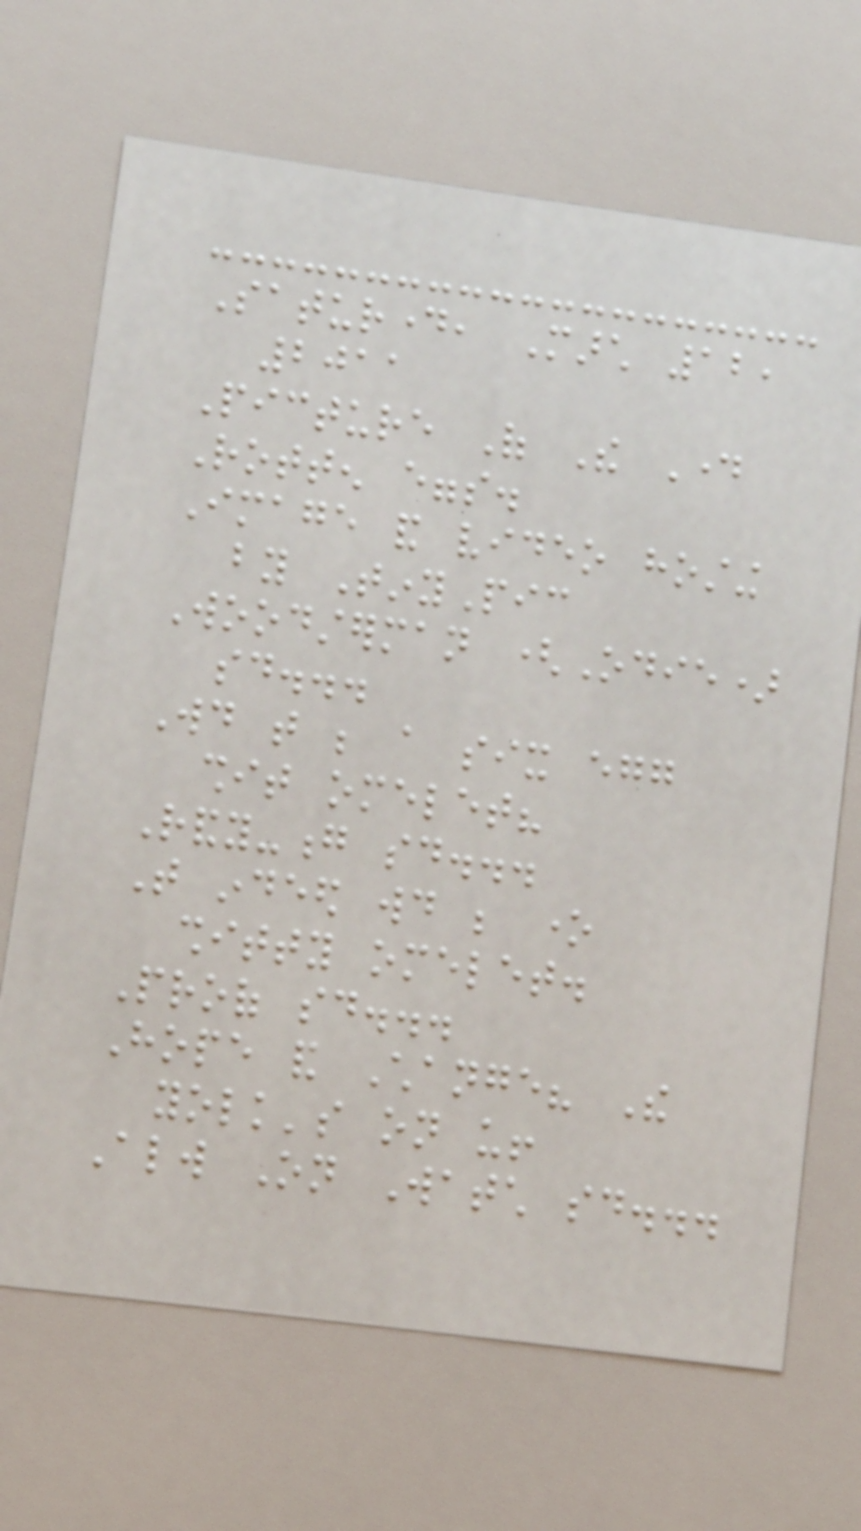Saturday, March 12,
2011
Picture Of The Day
Rotten eggs.
Image and video hosting
by TinyPic
Woodsterman (Odie)
said...
Would that be a six egg
shit omelet?
Randy-g said...
That indeed would be one
shitty omelet.
Proof said...
Hope and Change? The
yolk's on us!
Always On Watch said...
